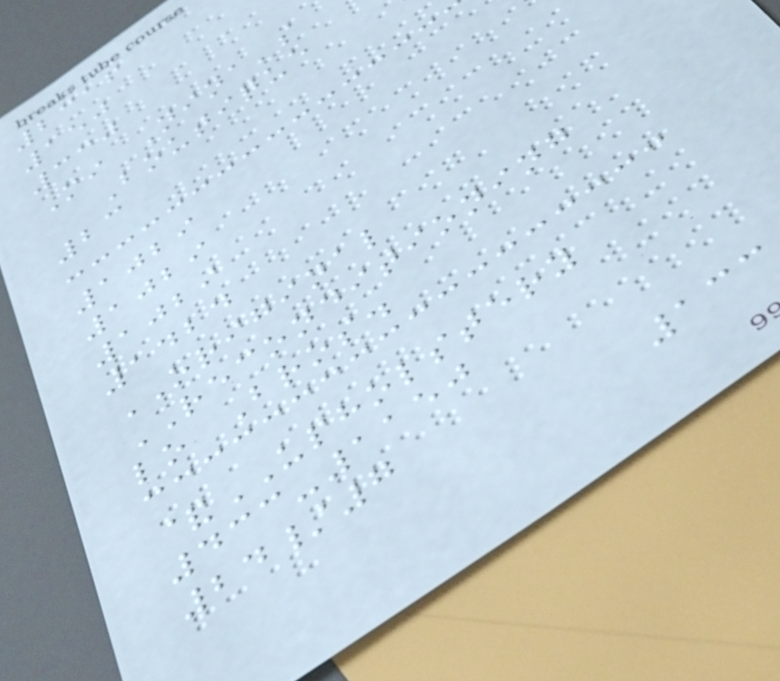2316
150
330
Mi Nina's
Boutique
23
1029
1029
1029
1424
ORIGINAL
RECONDITIONING
lo Bros.
&UPHOLSTERY
433-1150
24/7
133
